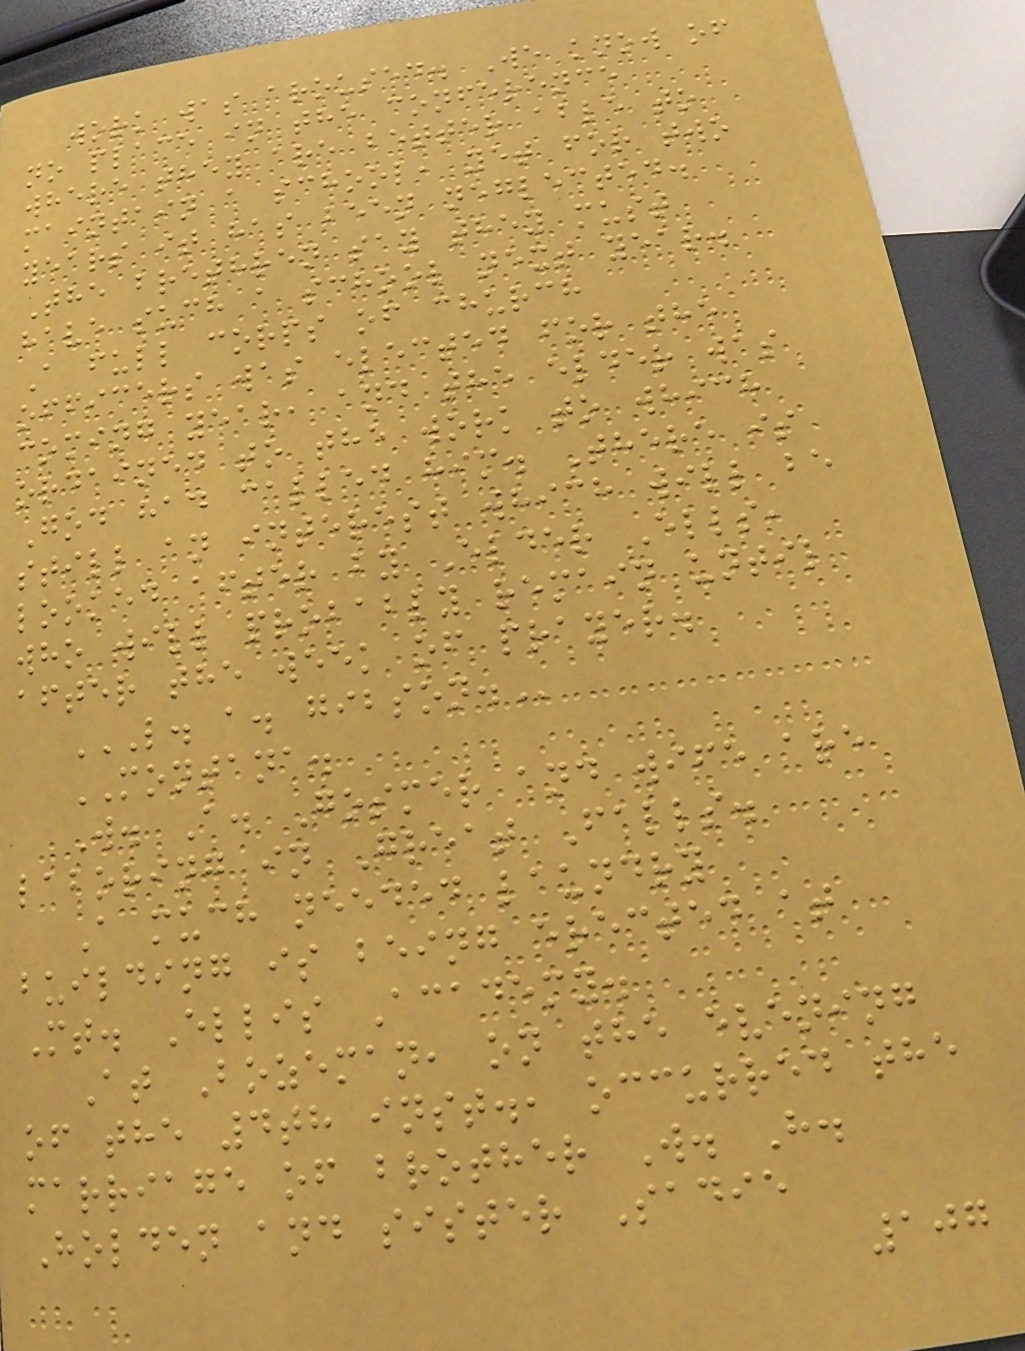work was aroused. We know of
no place in the conference
where they are better able to
maintain a school, yet for two
years it has been neglected.
The brethren say they must
have such a school next year.
A full corps of church
officers was elected for the
coming year, and the elder was
ordained to the work to which
God had called him. There is
still an interest which will be
looked after by Elder Ells,
who will probably remain until
after the week of prayer.
L. A. GIBSON.
MONTANA.
W. A. Gosmer and wife are
laboring in Great Falls.
A much needed laundry
building is being erected at
Mt. Ellis Academy.
At Bozeman, on the evening
of the 4th inst., occurred the
marriage of brother W. H.
Holden and sister Sadie
107
